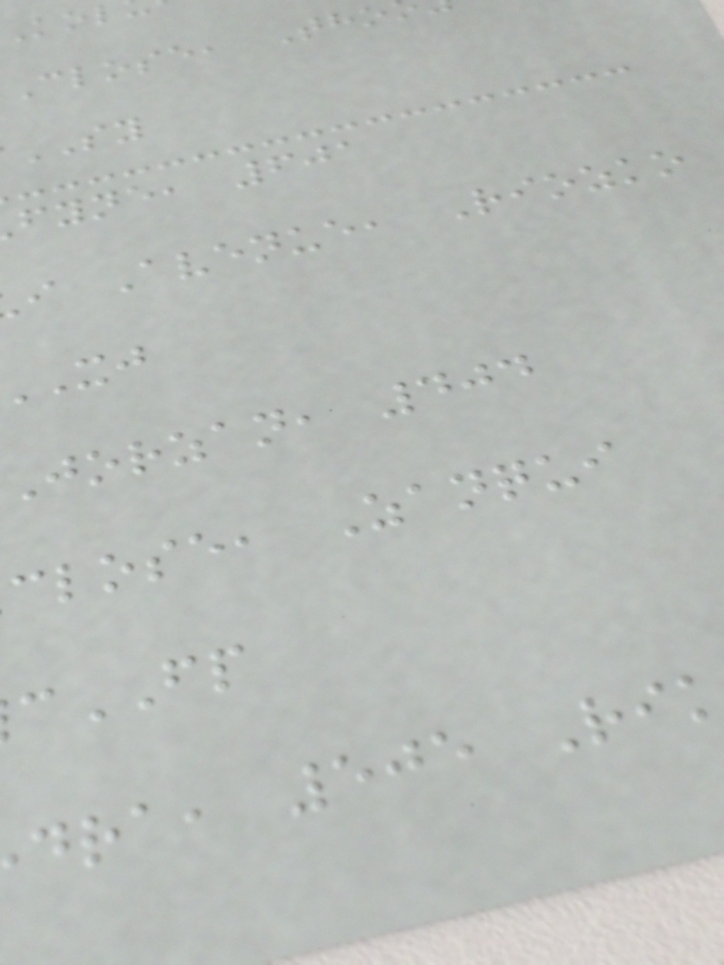Close, Tho
SY
fyne, 601
i Avenue, Riozko
Jorzan, 404
close, Zanqui
FP
dra, 505 Ri
